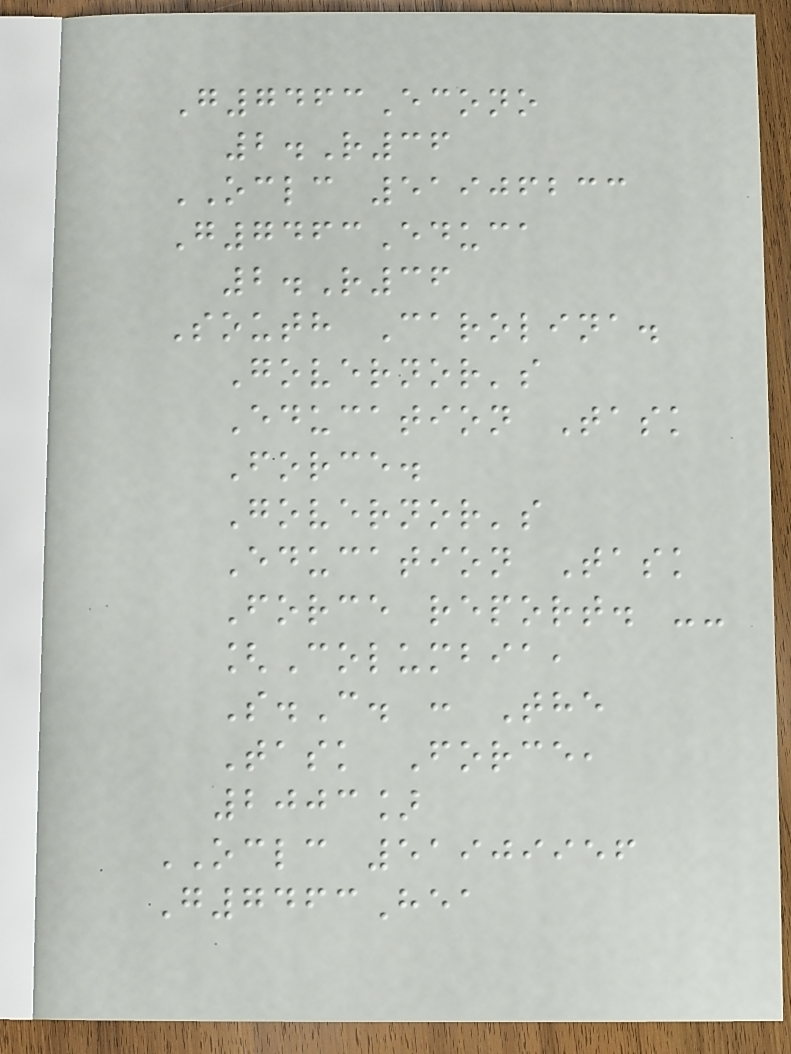G7463Econo
2.R36
OCLC 51906233
G7463Educa
2.R36
South Carolina.
Governor's
Education Task
Force.
Governor's
Education Task
Force report. --
[Columbia,
S.C. : The
Task Force,
2003]
OCLC 51909956
G7463Hea
